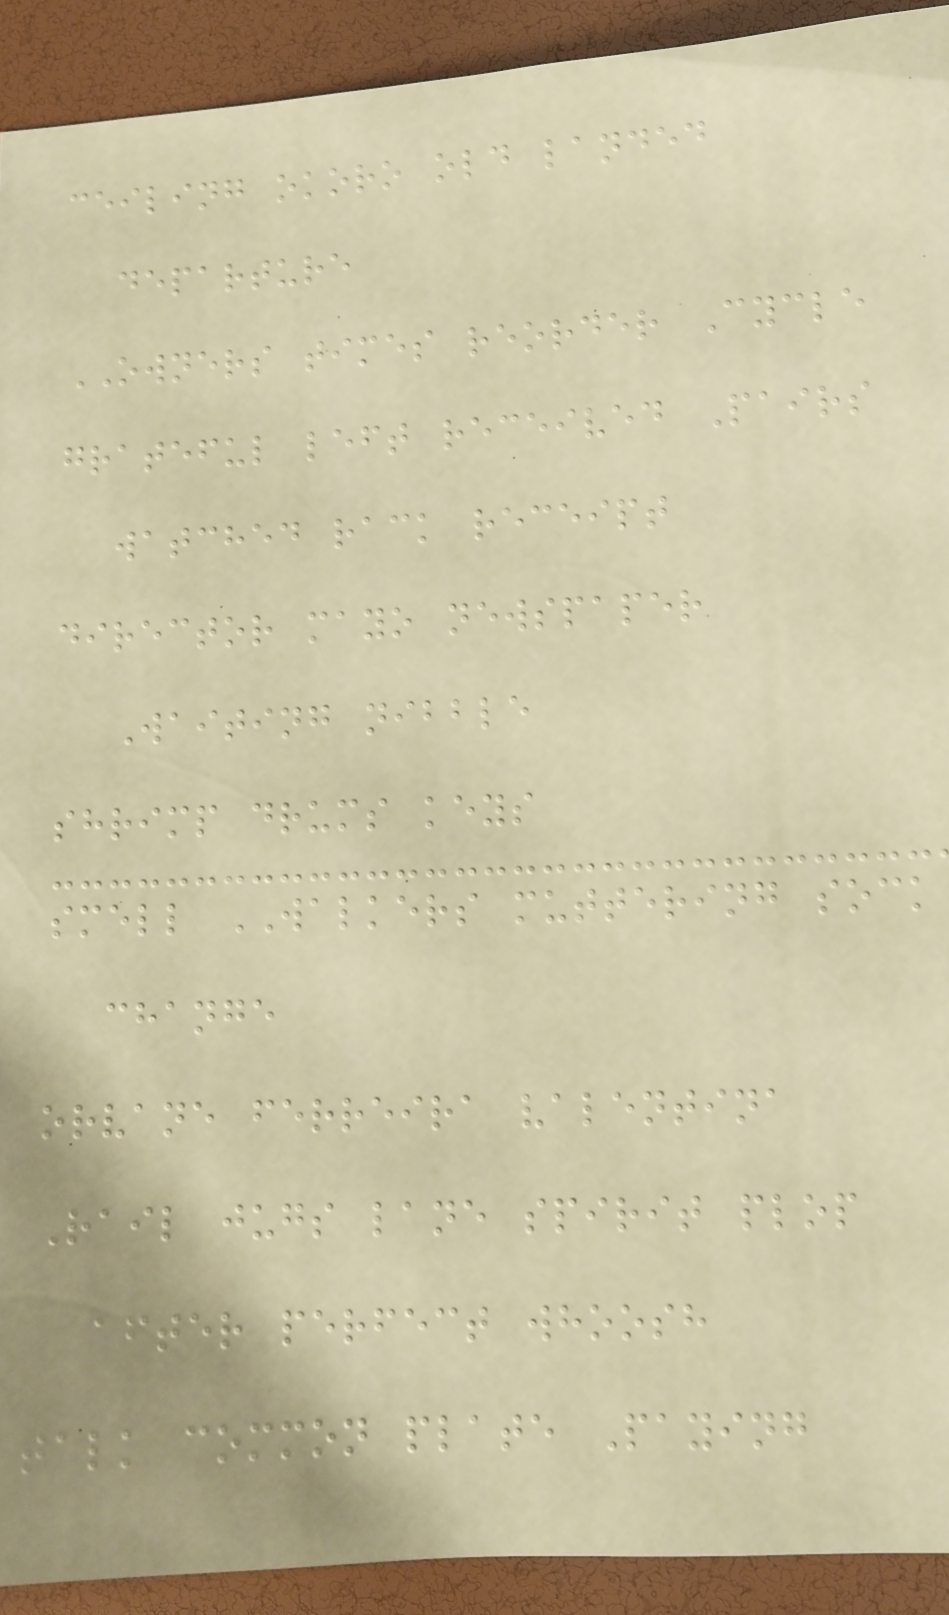ceiling okoro old landed
departure
OWNERS times reorder Cycle
grateful left received Pairs
watched rack receipt
director mayo newspaper
Waiting nibble
shrimp drums keys
smell WALKERS muttering sock
change
orvane ferreira valentina
Rail jugs lane spirit plop
after perfect whoosh
talk common plate Paying
